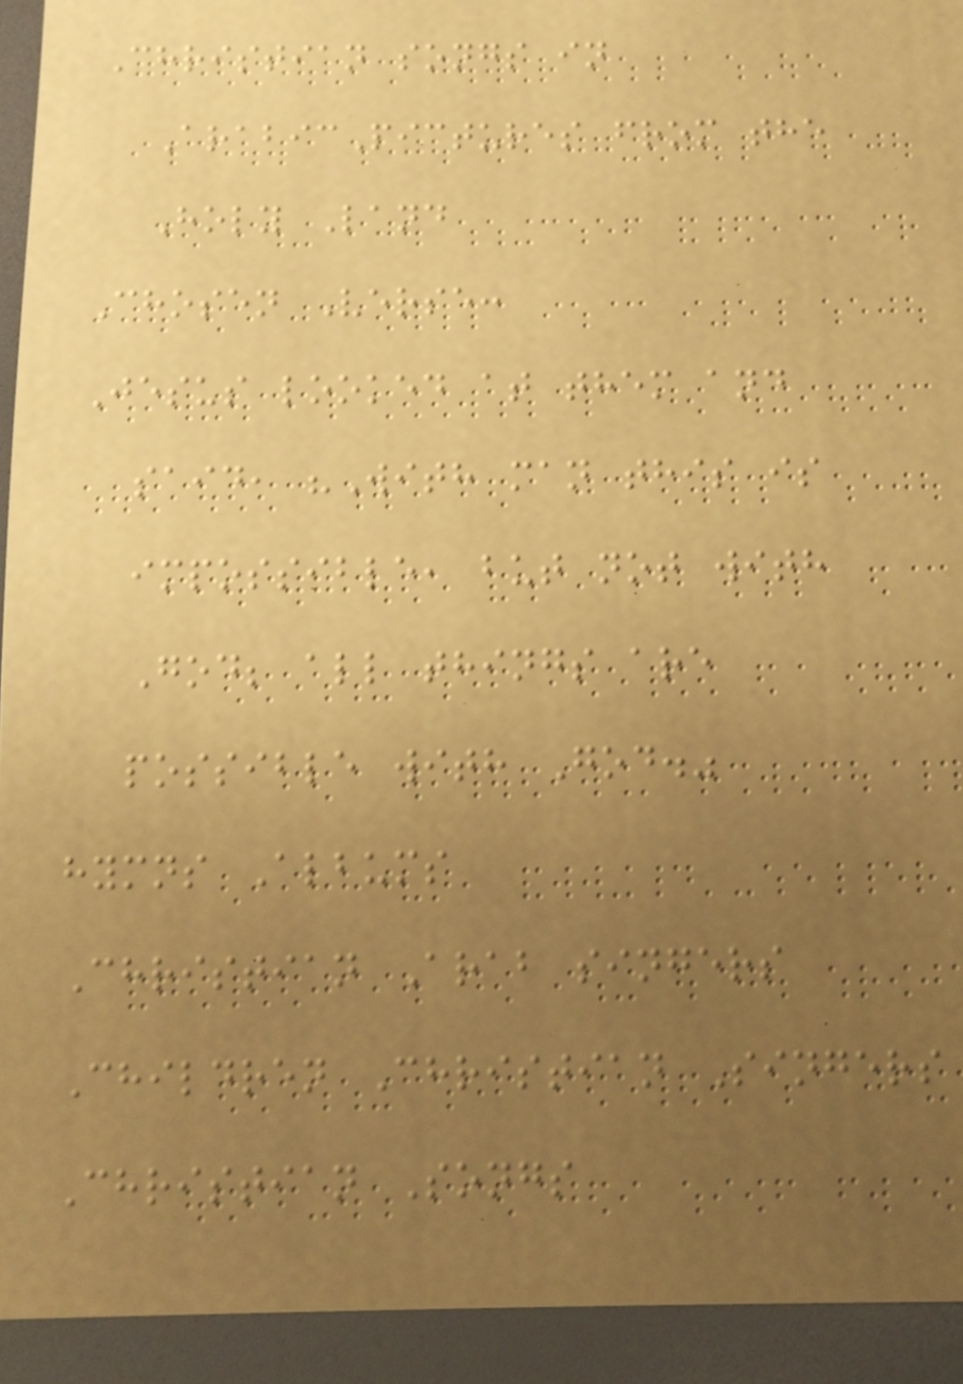Christian songs in
ArabicPictures from the
Holy Land
Chosen Verse:
Jesus looked at them and
said, "With man this is
impossible, but not with
God; all things are
possible with God."
hymns Albums
Christian Arab singers
Children Christian Singers
Christian Songs
